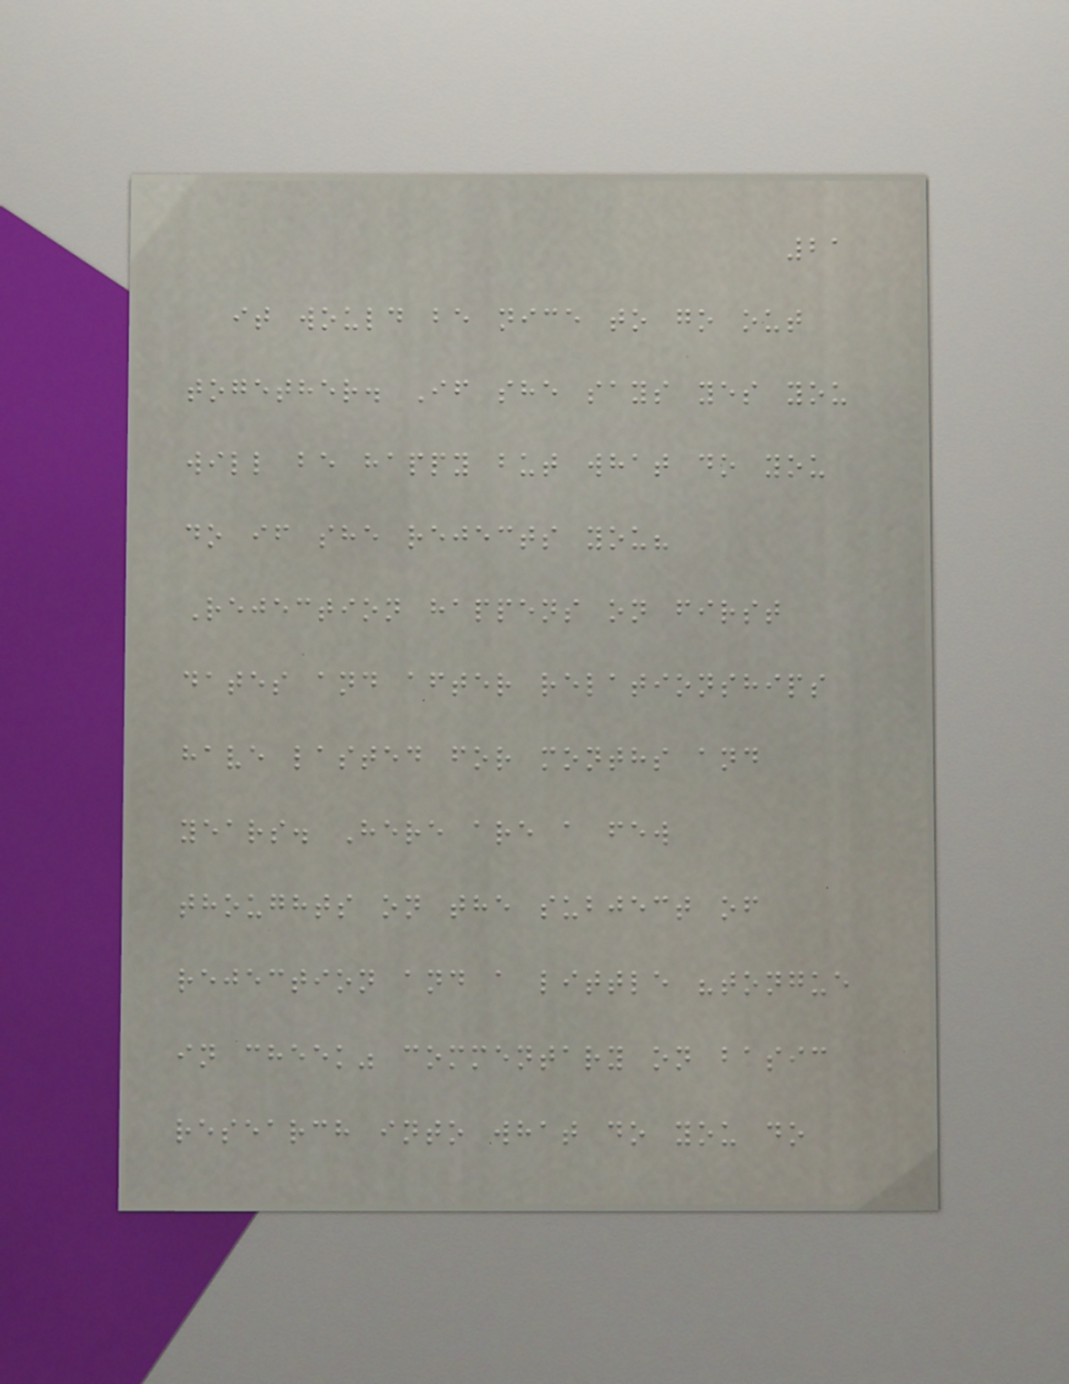21
it would be nice to go out
together. If she says yes you
will be happy but what do you
do if she rejects you?
Rejection happens on first
dates and after relationships
have lasted for months and
years. Here are a few
thoughts on the subject of
rejection and a little "tongue
in cheek" commentary on basic
research into what do you do
